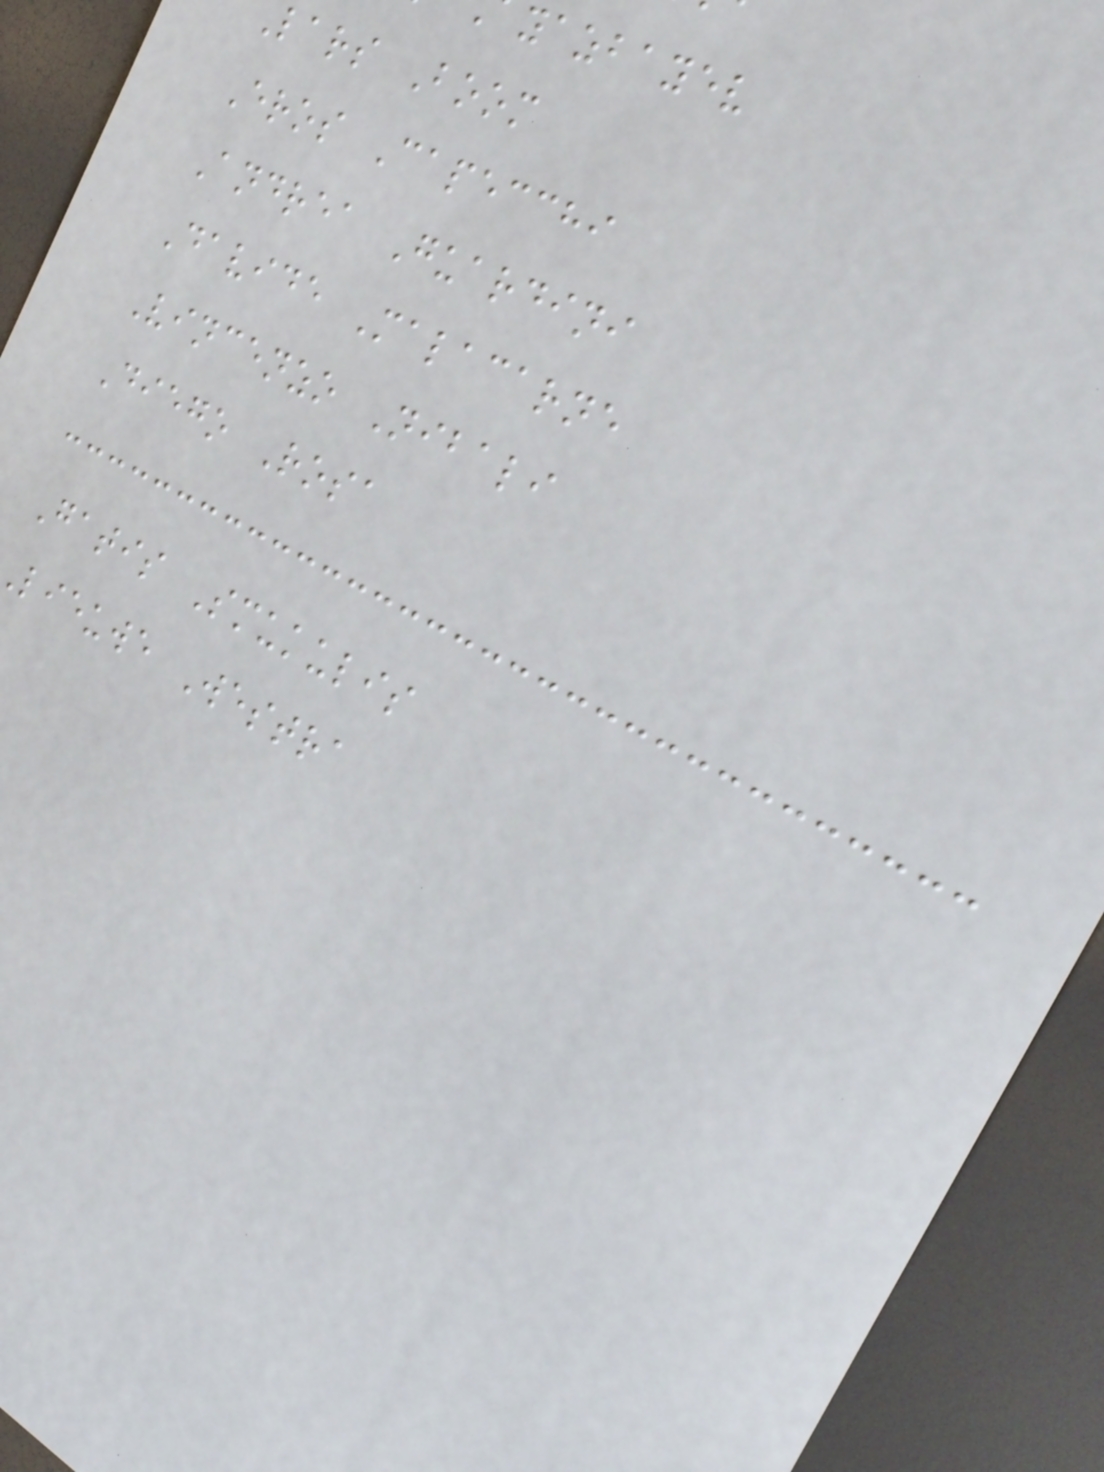yazbayev
lars Boom
Eros Capecchi
Andrea Guardini
Davide Malacarne
Vincenzo Nibali
Diego Rosa
Gatis Smukulis
lieuwe Westra
